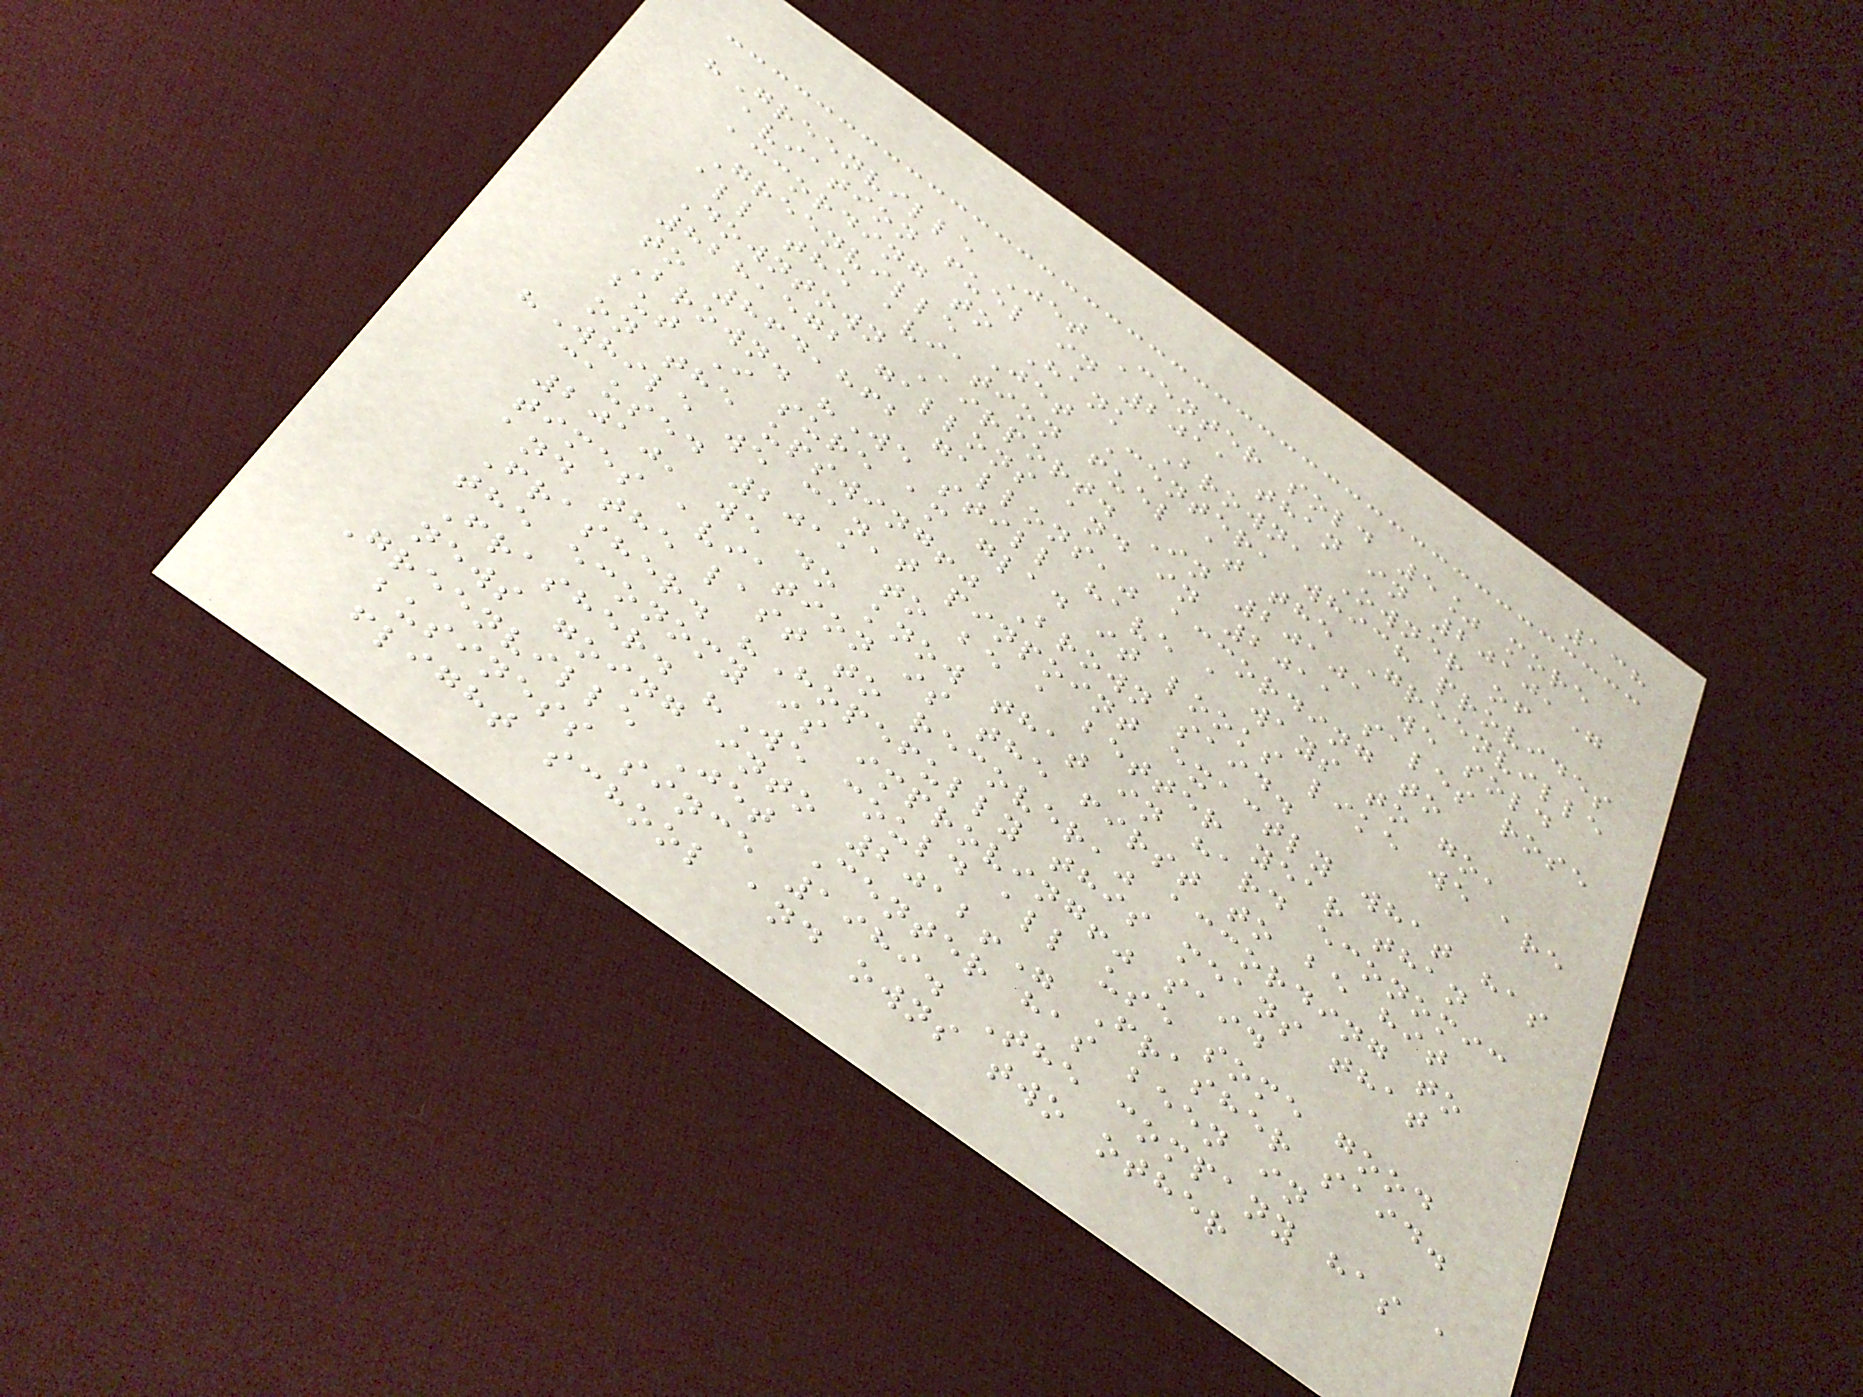138
"Greenville Jet Center sold 5% more
aviation fuel in 2011 than in 2010,"
according to Hank Brown, Owner of
Greenville Jet Center, which provides
all the aviation fuel at the Greenville
Downtown Airport. In 2010, we sold
828,572 gallons and in 2011 sales rose
to 864,862 gallons," according to
Brown. "We still have a ways to go,
but I sure am glad it looks like we are
on the upswing!" Brown said.
"While we can't pinpoint exactly what has
caused 2011 to be a better year than
2010, we do know that in hard economic
times aviation is the first to be hit
and the last to recover," according to
Frasher. "Hopefully this means that
the economy is improving!" said
Frasher. "We could all use some good
news going into 2012!" Frasher said.
Greenville Jet Center has been in
business since 1989. The company has a
flight school and owns two other
